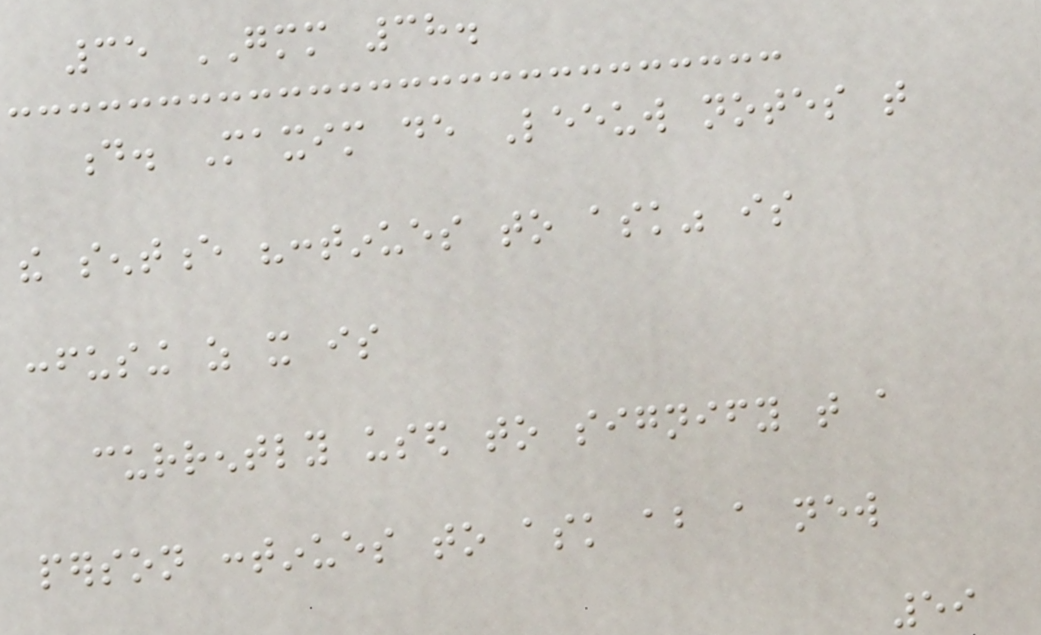35 GMM 38.
d. Maxim de Leeuw notes that
the sentence "continues to ask" is
confusing as it is
currently used to signify that a
person continues to ask about a new
59
